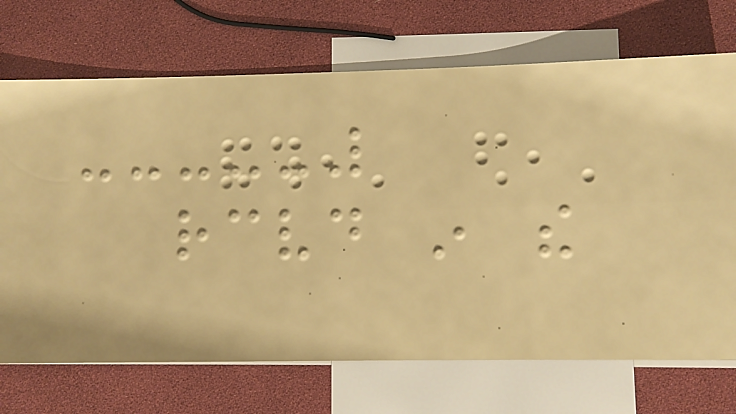received in the
